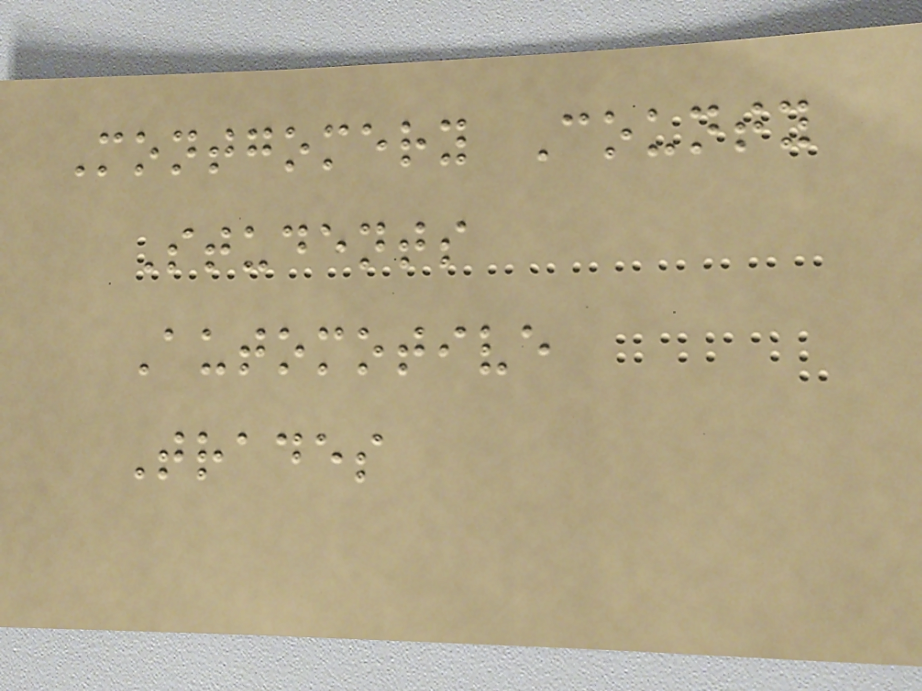Montgomery County
Students
Automotive
Trades
